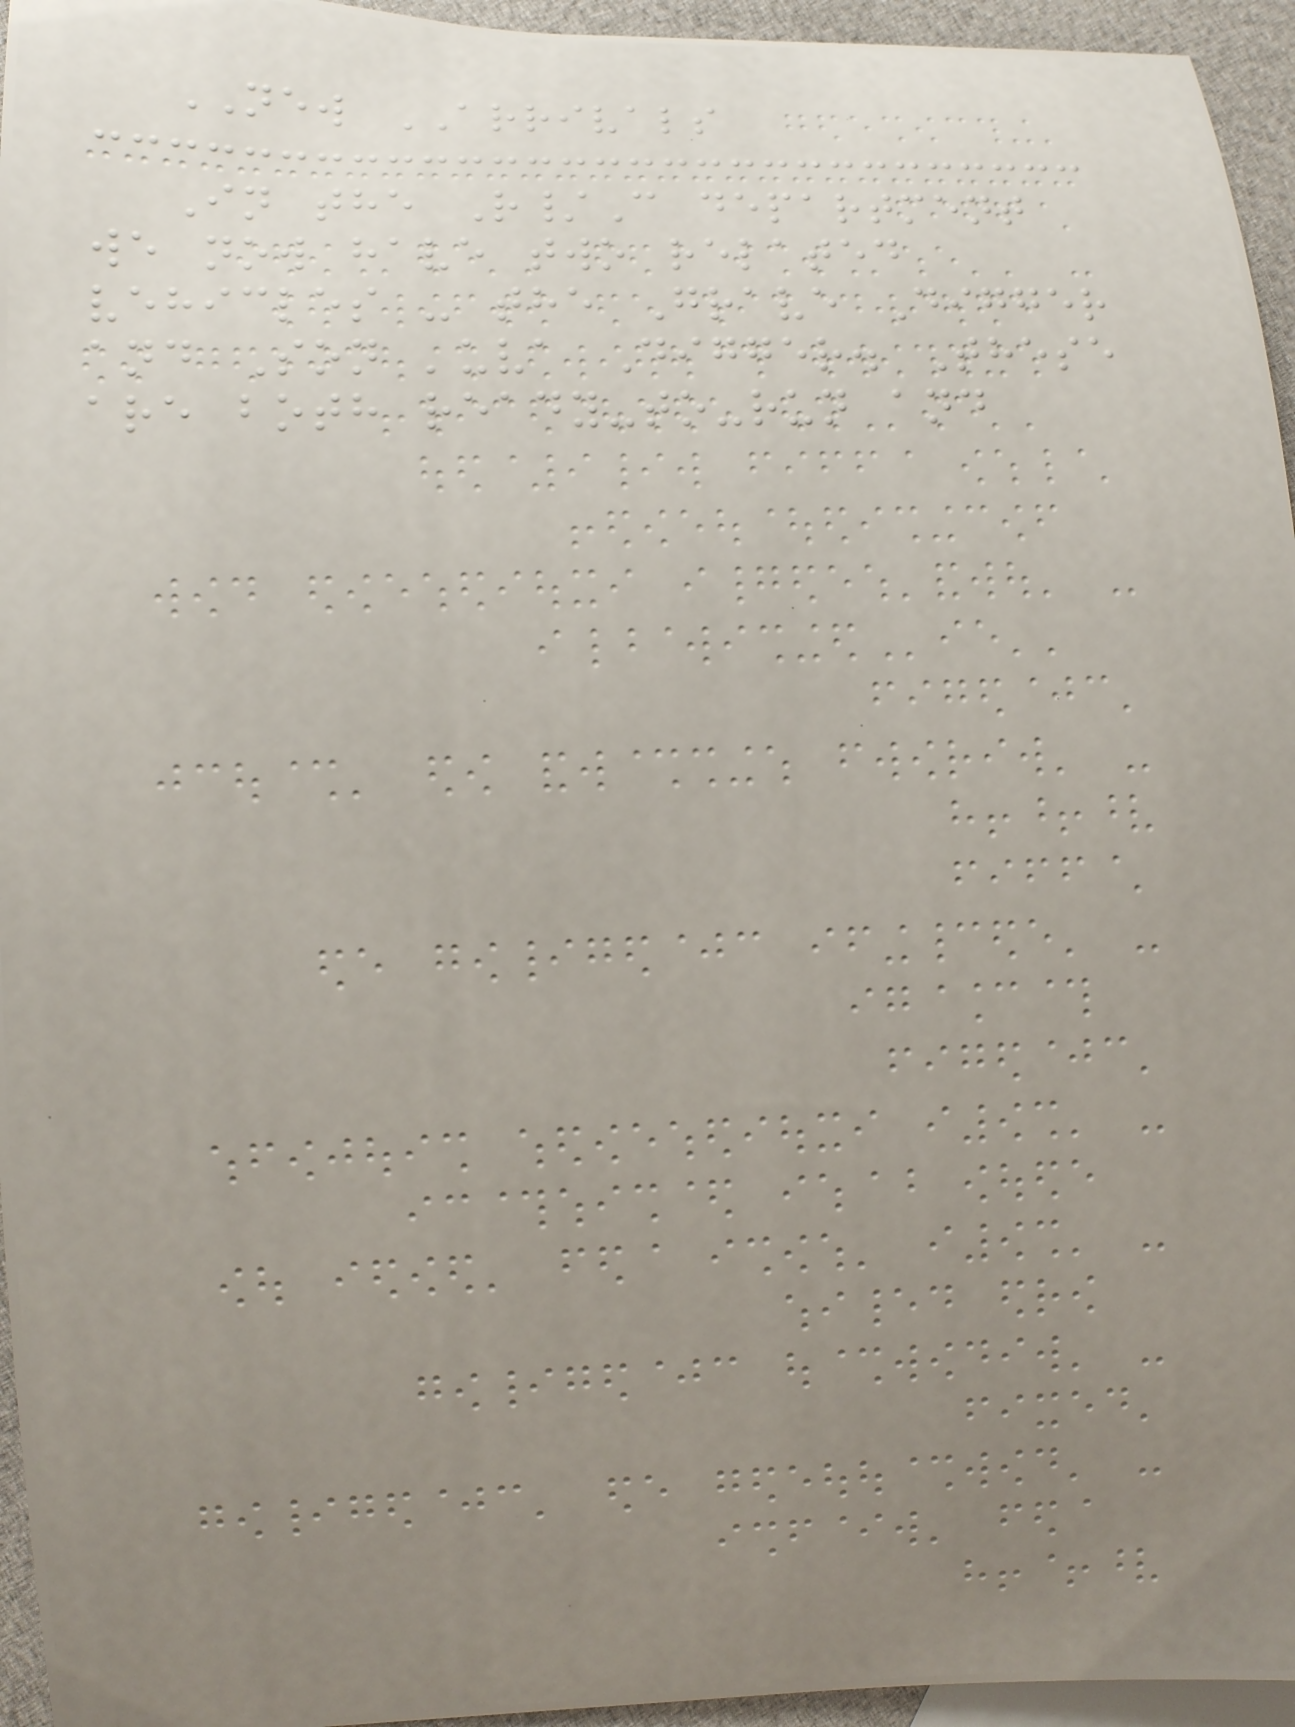NEW ARRIVALS
In the R/C department
we now have two related
vehicles - the Grave Digger
and Son 'uva Digger. These
are both ready-to-run and
